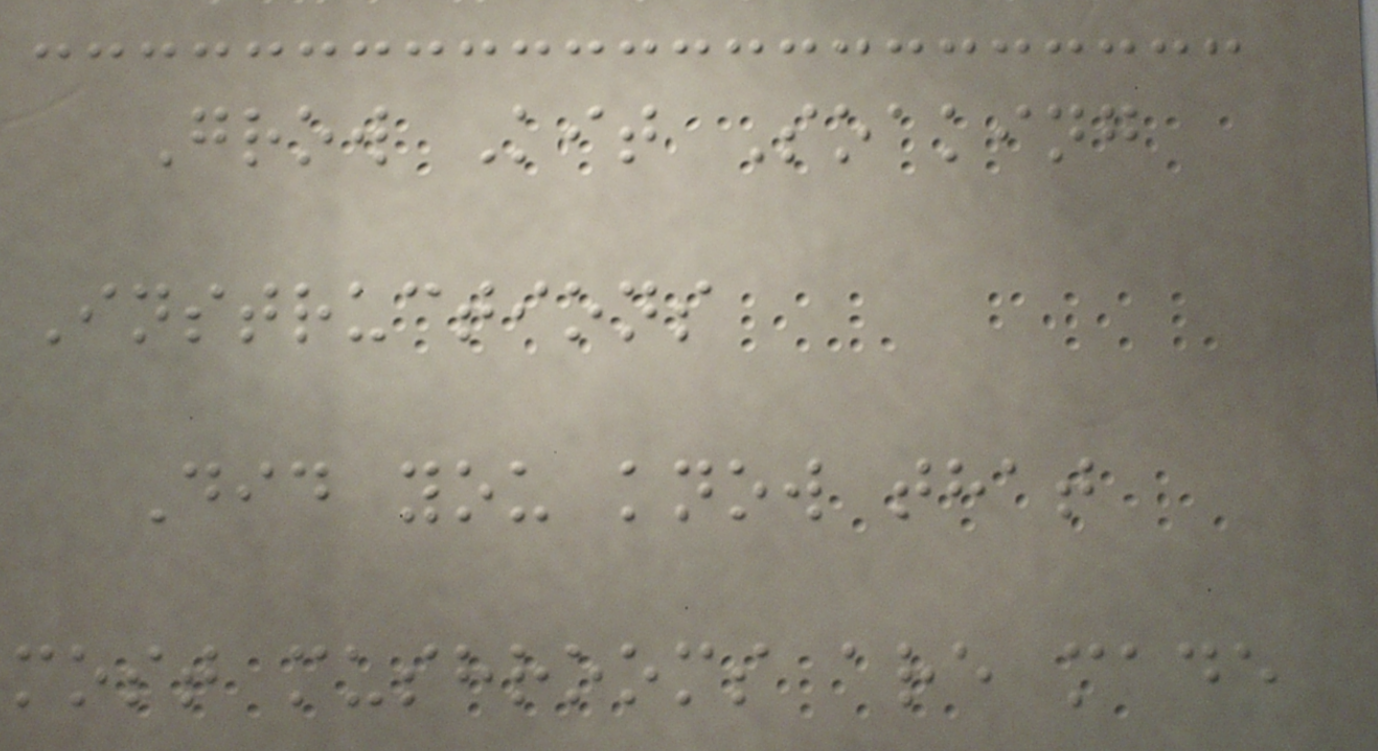Grow Kit Soaking
Instructions
Did you know that
most mushrooms are made
